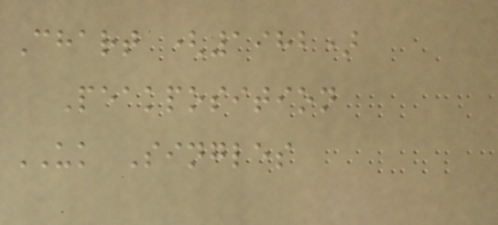Chart (1982)
Peakposition
UK Singles
